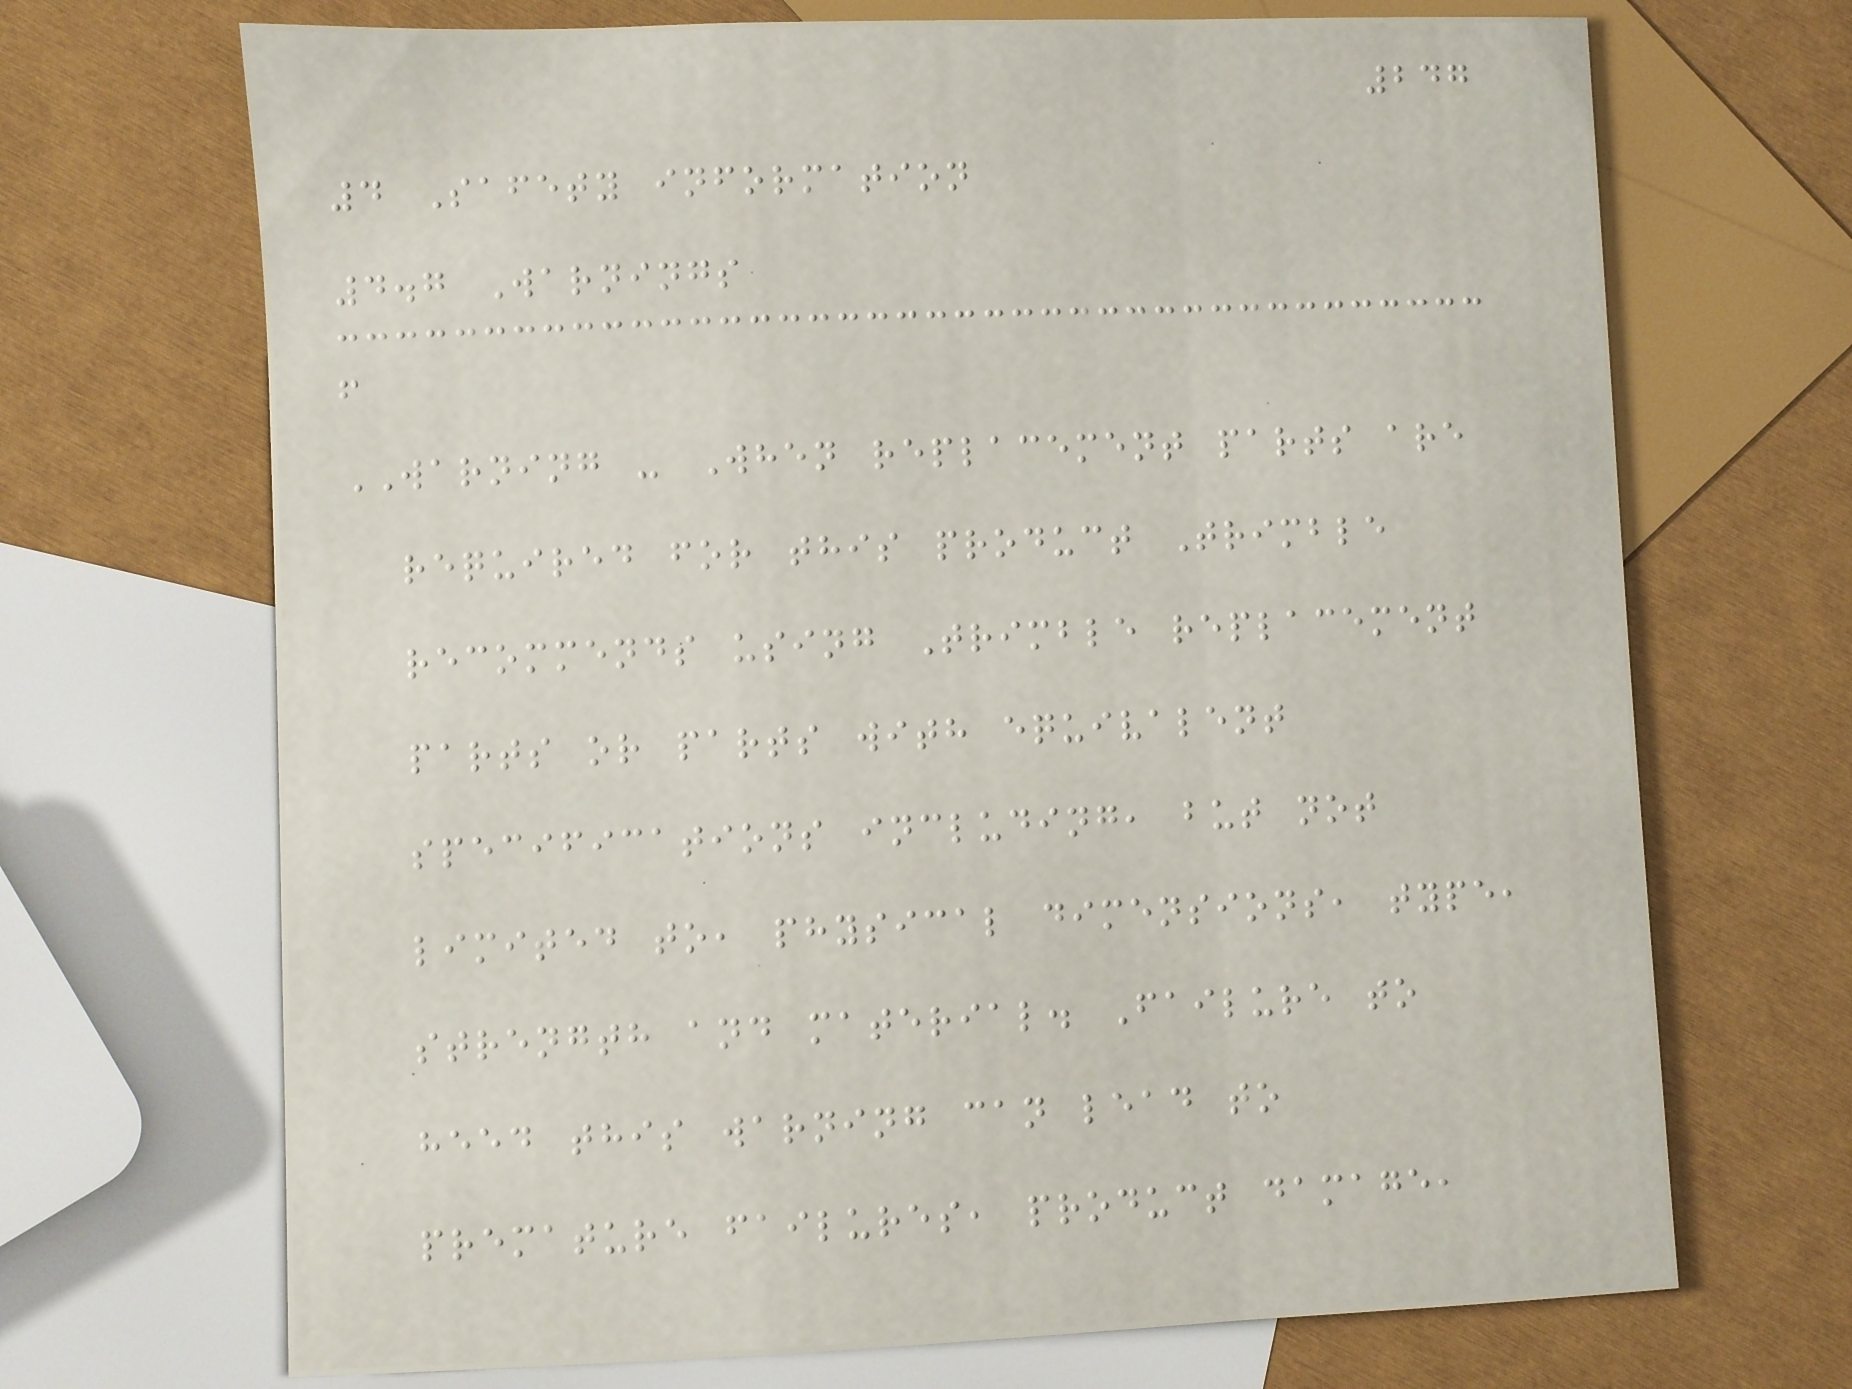247
4 Safety information
4.7 Warnings
!
WARNING - When replacement parts are
required for this product Trimble
recommends using Trimble replacement
parts or parts with equivalent
specifications including, but not
limited to, physical dimensions, type,
strength and material. Failure to
heed this warning can lead to
premature failures, product damage,
